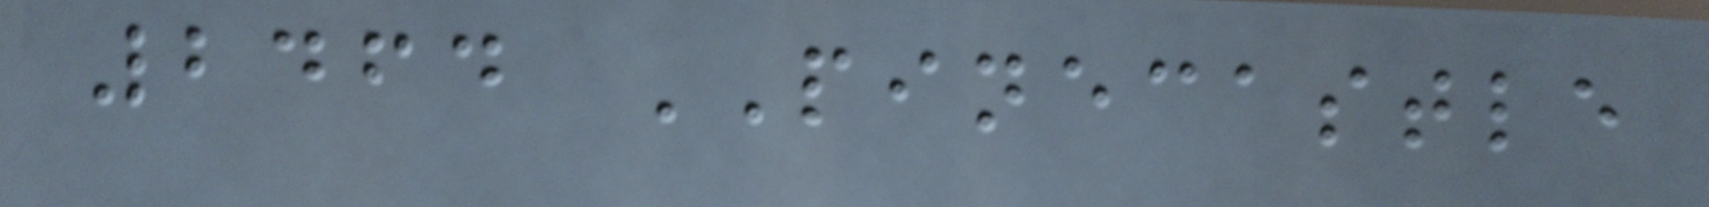2464 PINECASTLE
